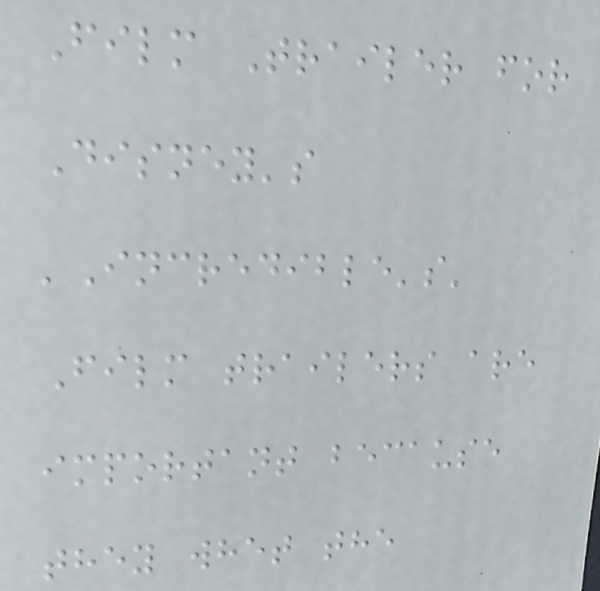Film Trailer for
Disney's
'Incredible's'
Film trailers are
important because
they whet the
